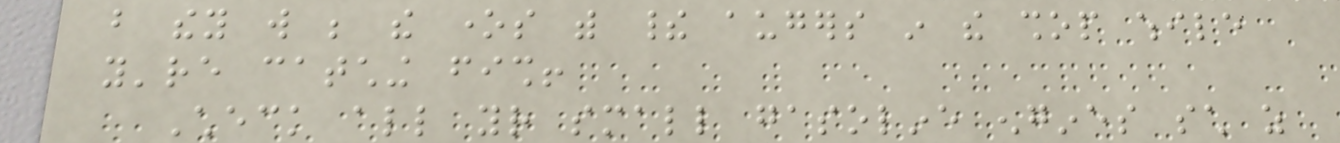but they will be the ones with their augers in the shop while
you're catching fish!
Check all your small gasoline engines such as
